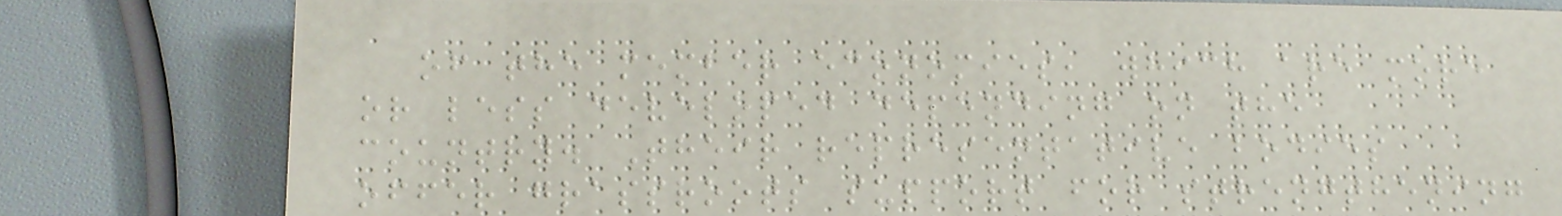of the member economies, which are more
or less developed depending on the
country. Their representative bodies
offer grassroots support for strengthening
